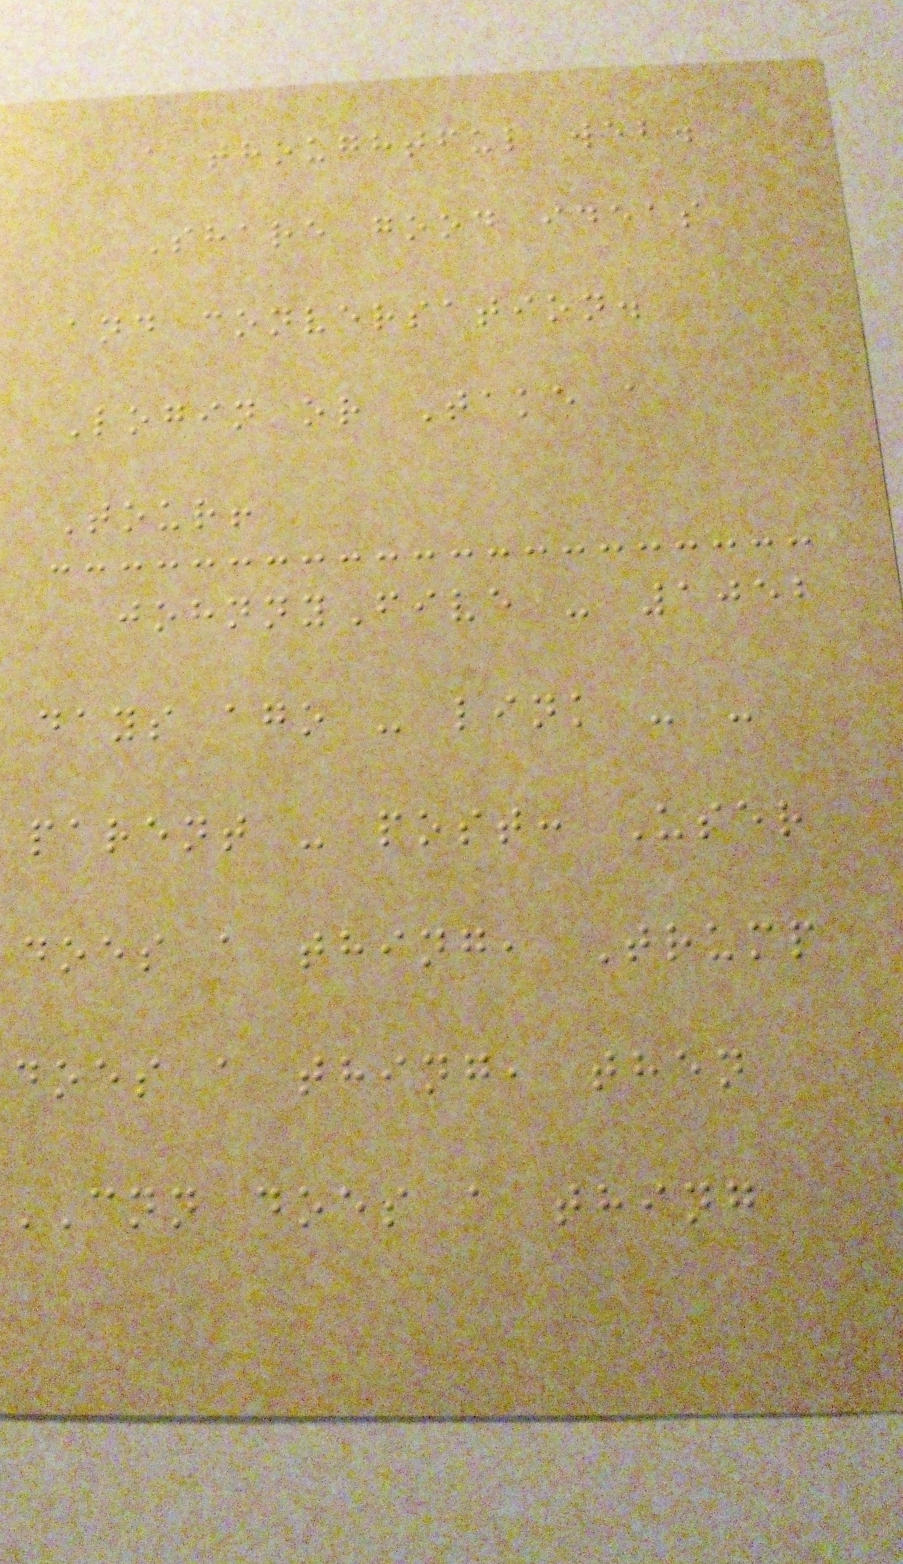a thoughtful web.
Share good ideas
and conversation.
Login or Take a
Tour!
johnnyFive - 1052
days ago - link - -
parent - post: User
does a thing, Trump
does a thing, then
CNN does a thing
